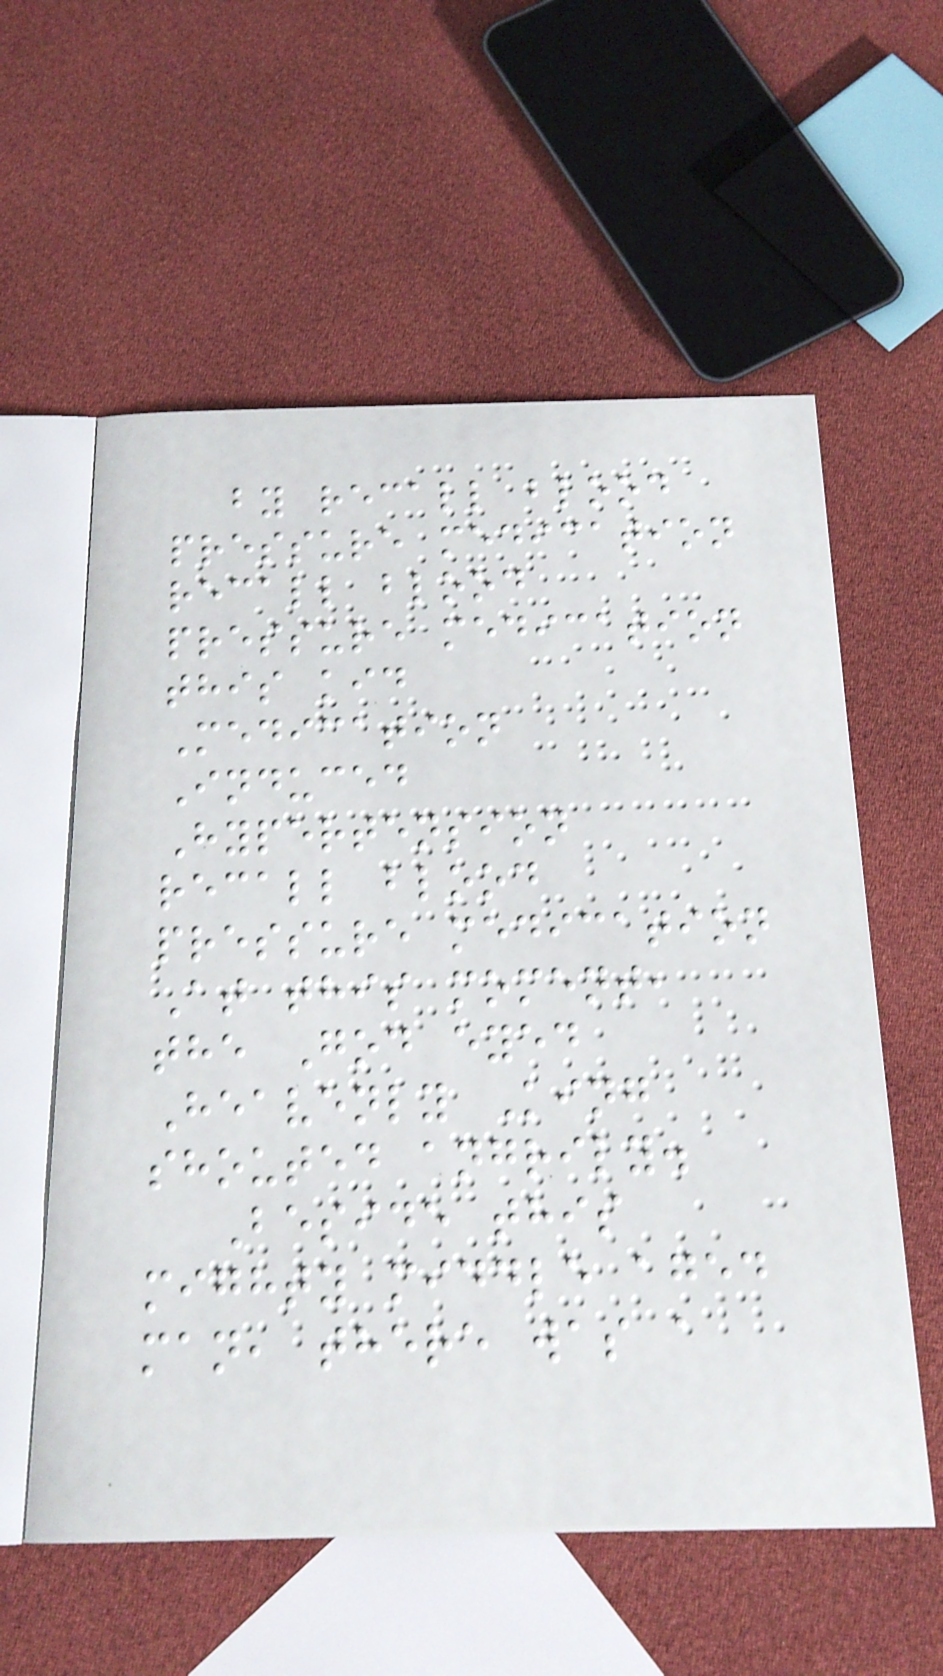by recall blood
pressure medication
recall blood
pressure medication
this kid
Medication
Induced
Hypertension
recall blood
pressure medication
At this moment,
the God eyed
Heavenly King
shouted angrily.
Beside this
mighty middle aged
man, there was a
